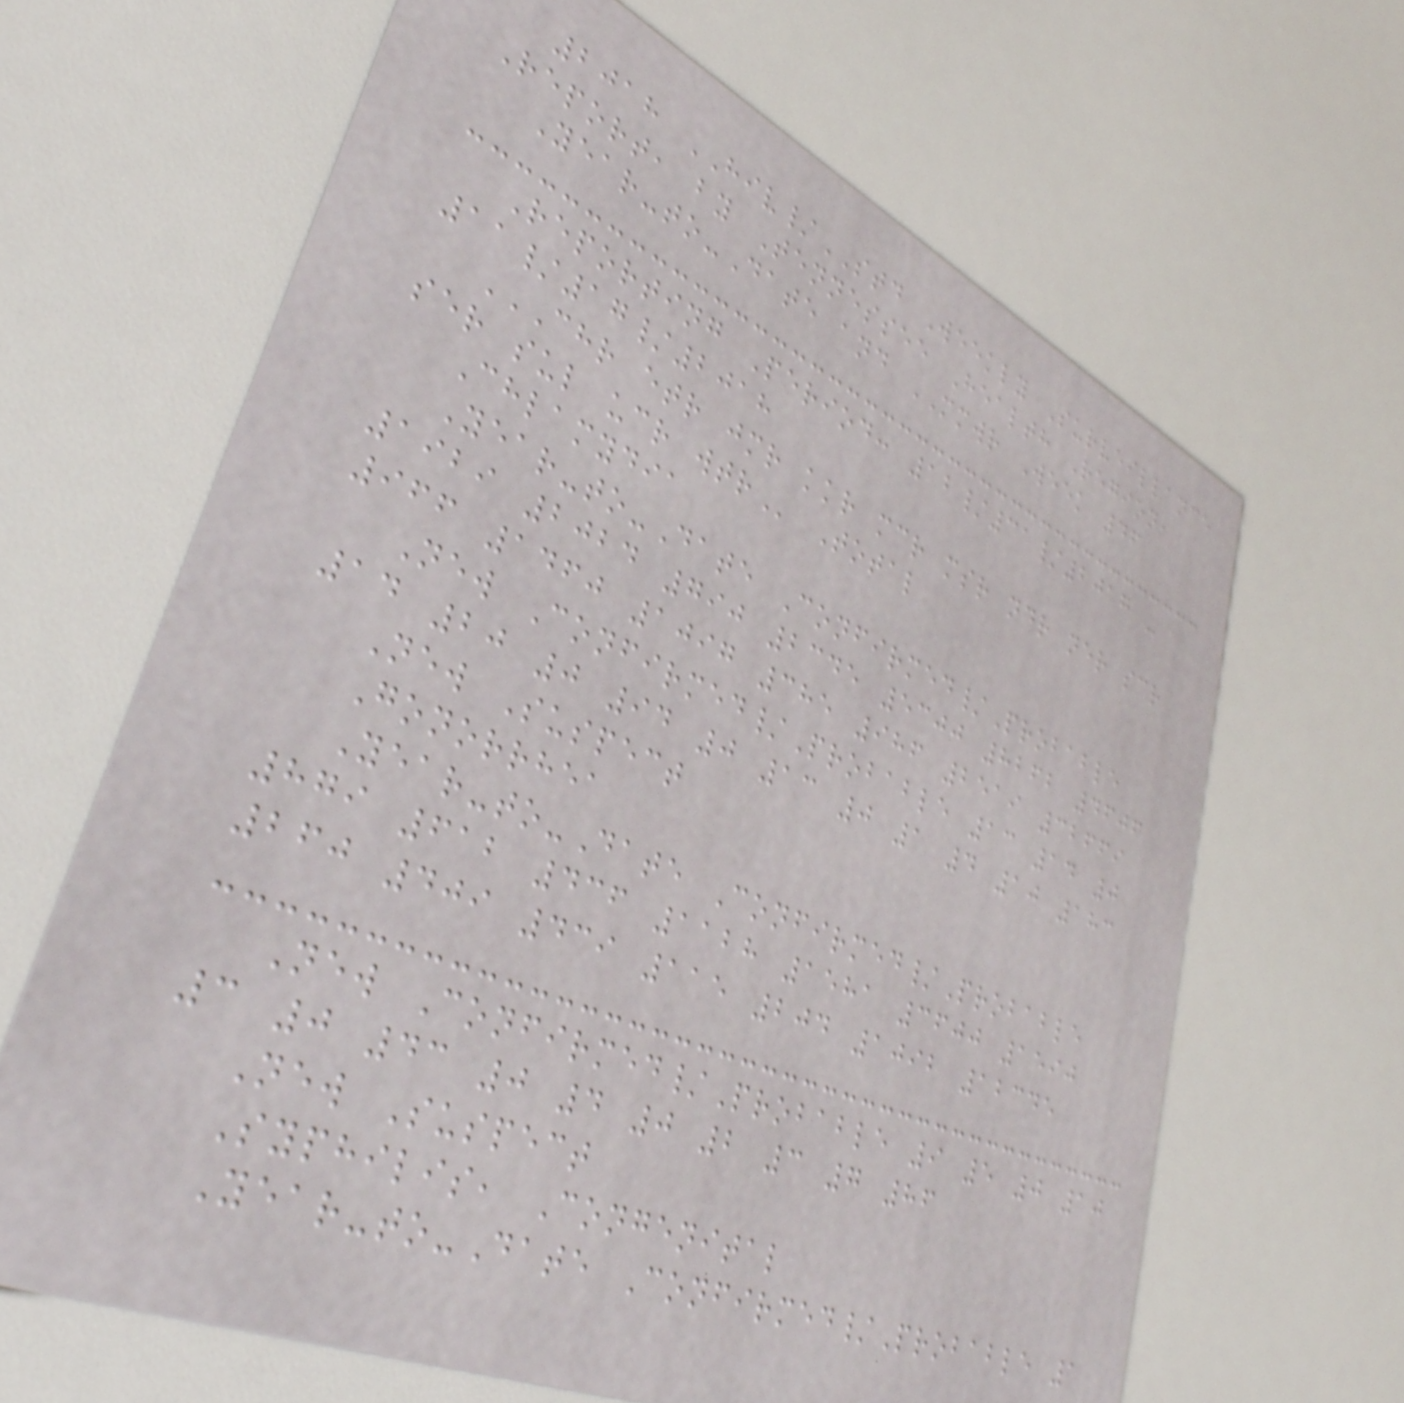2018 HIV/STD Weekly Surveillance
Report, by Tennessee Health Region,
Year-to-Date and MMWR Week 46
Reporting Period: 12/31/2017 -
11/17/2018
CHR ETR JMR KKR MCR MSR NDR NER SCR
SER SUL UCR WTR Total
Chlamydia
Year-to-Date Confirmed/Probable
1929 2024 790 2345 5300 8262 4606
966 1460 1097 385 986 2519 32669
New Confirmed/Probable 13 14 0
14 20 0 94 0 13 0 1 4 10 183
New Suspect
Gonorrhea
Year-to-Date Confirmed/Probable
879 612 436 1128 1581 3600 1590
260 409 439 115 204 1092 12345
New Confirmed/Probable 9 5 0 10
3 0 43 0 4 0 2 3 7 86
New Suspect
Syphilis, Congenital
Year-to-Date Confirmed/Probable 1
